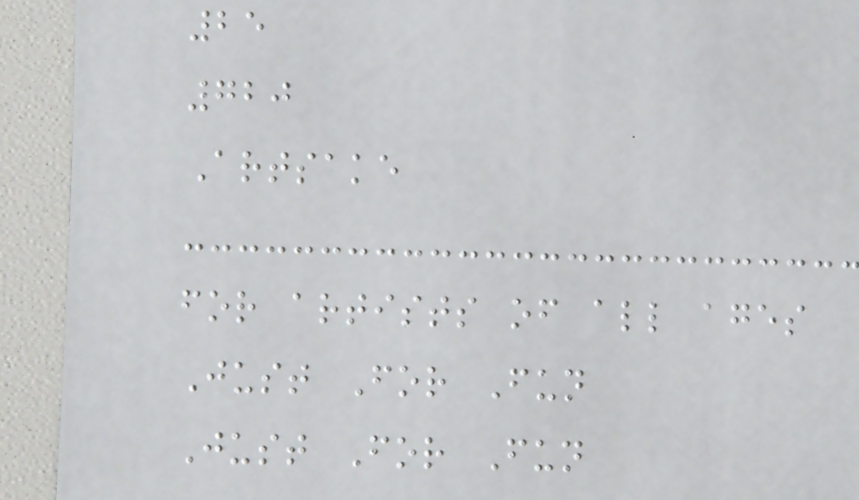25
720
Artsake
for artists of all ages
Just For Fun
Just For Fun
